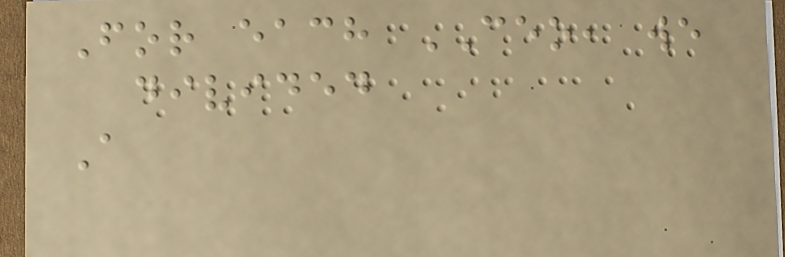For each CEO, we
divided
A
